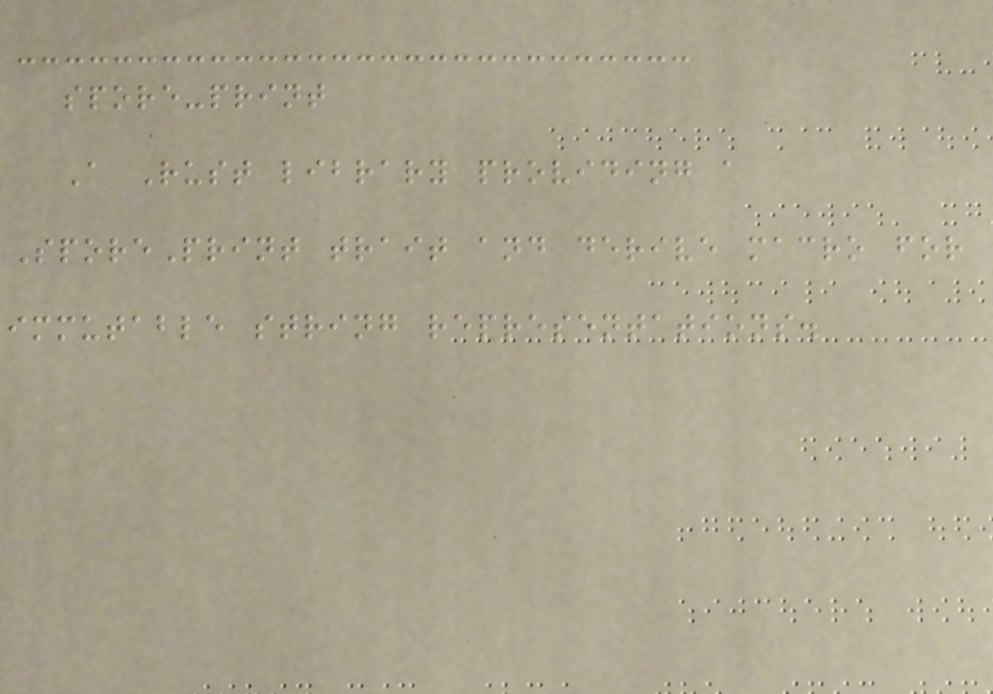spore-print
A Rust library providing a
SporePrint trait and derive macro for
immutable string representations.
